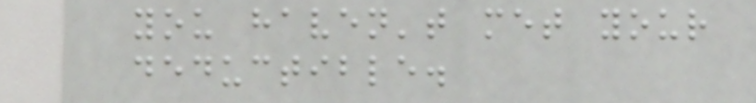you haven't met your
deductible.
